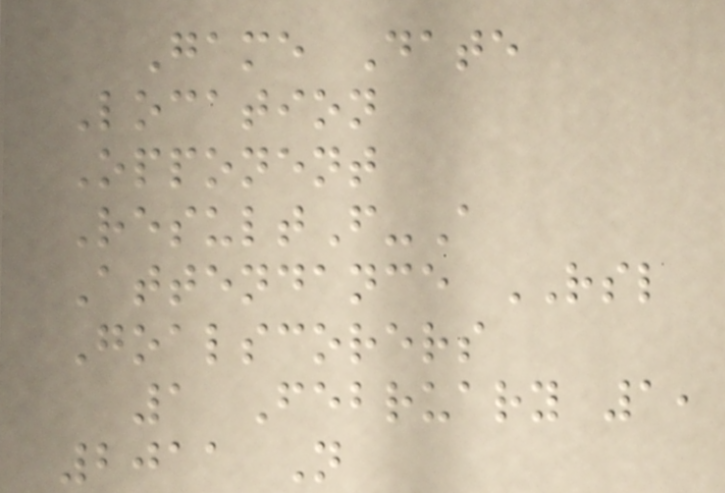Game Date
Location
Opponent
ResultF-A
Attendance RSL
Goalscorers
1 February 1,
2011 N
